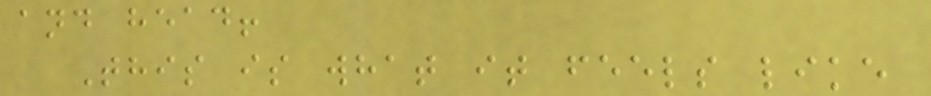and head!
This is what it feels like
